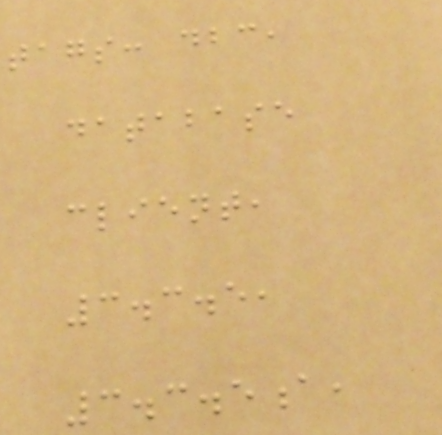tags: dbc,
database
client,
3.3.5,
3.3.5a,
